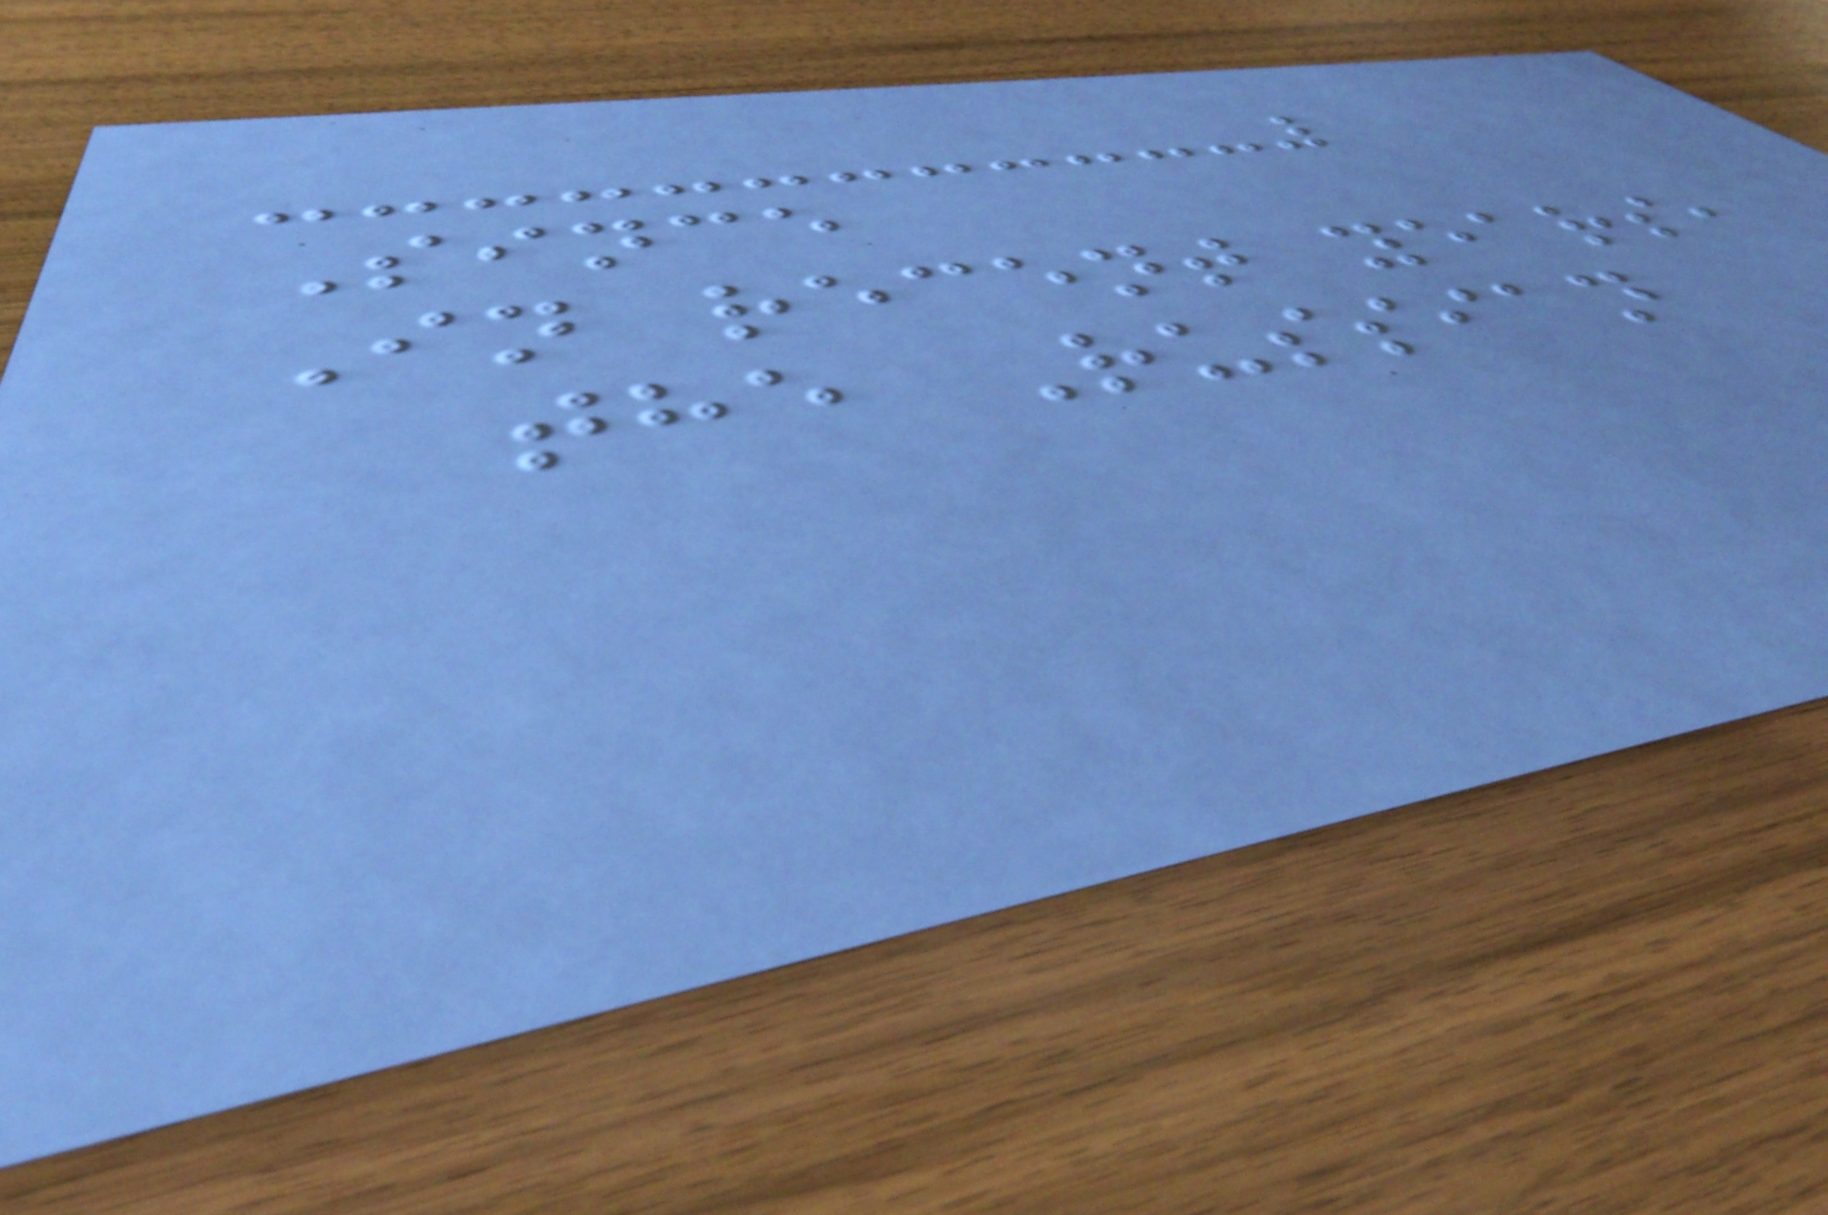Since
In recent years,
the Russian
